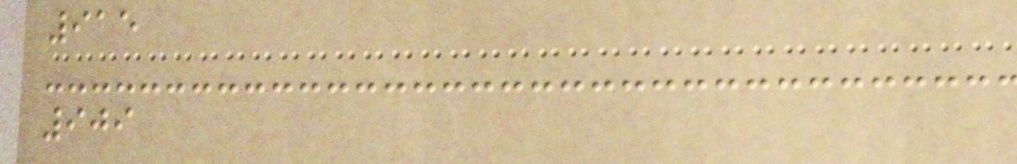915
909
